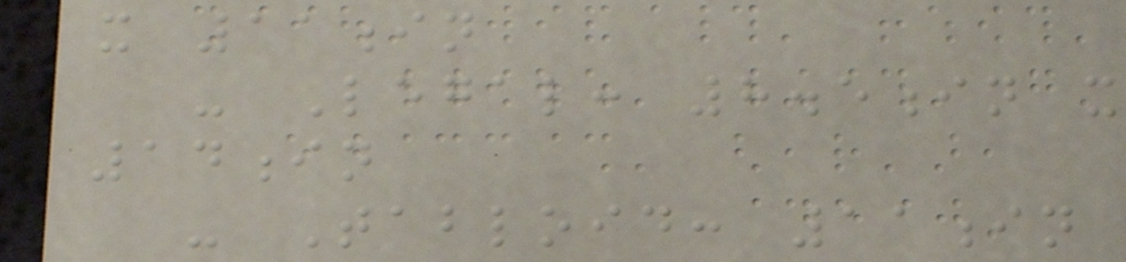x 11in
- Legal: 8.5in x
14in
- Tabloid: 11in
